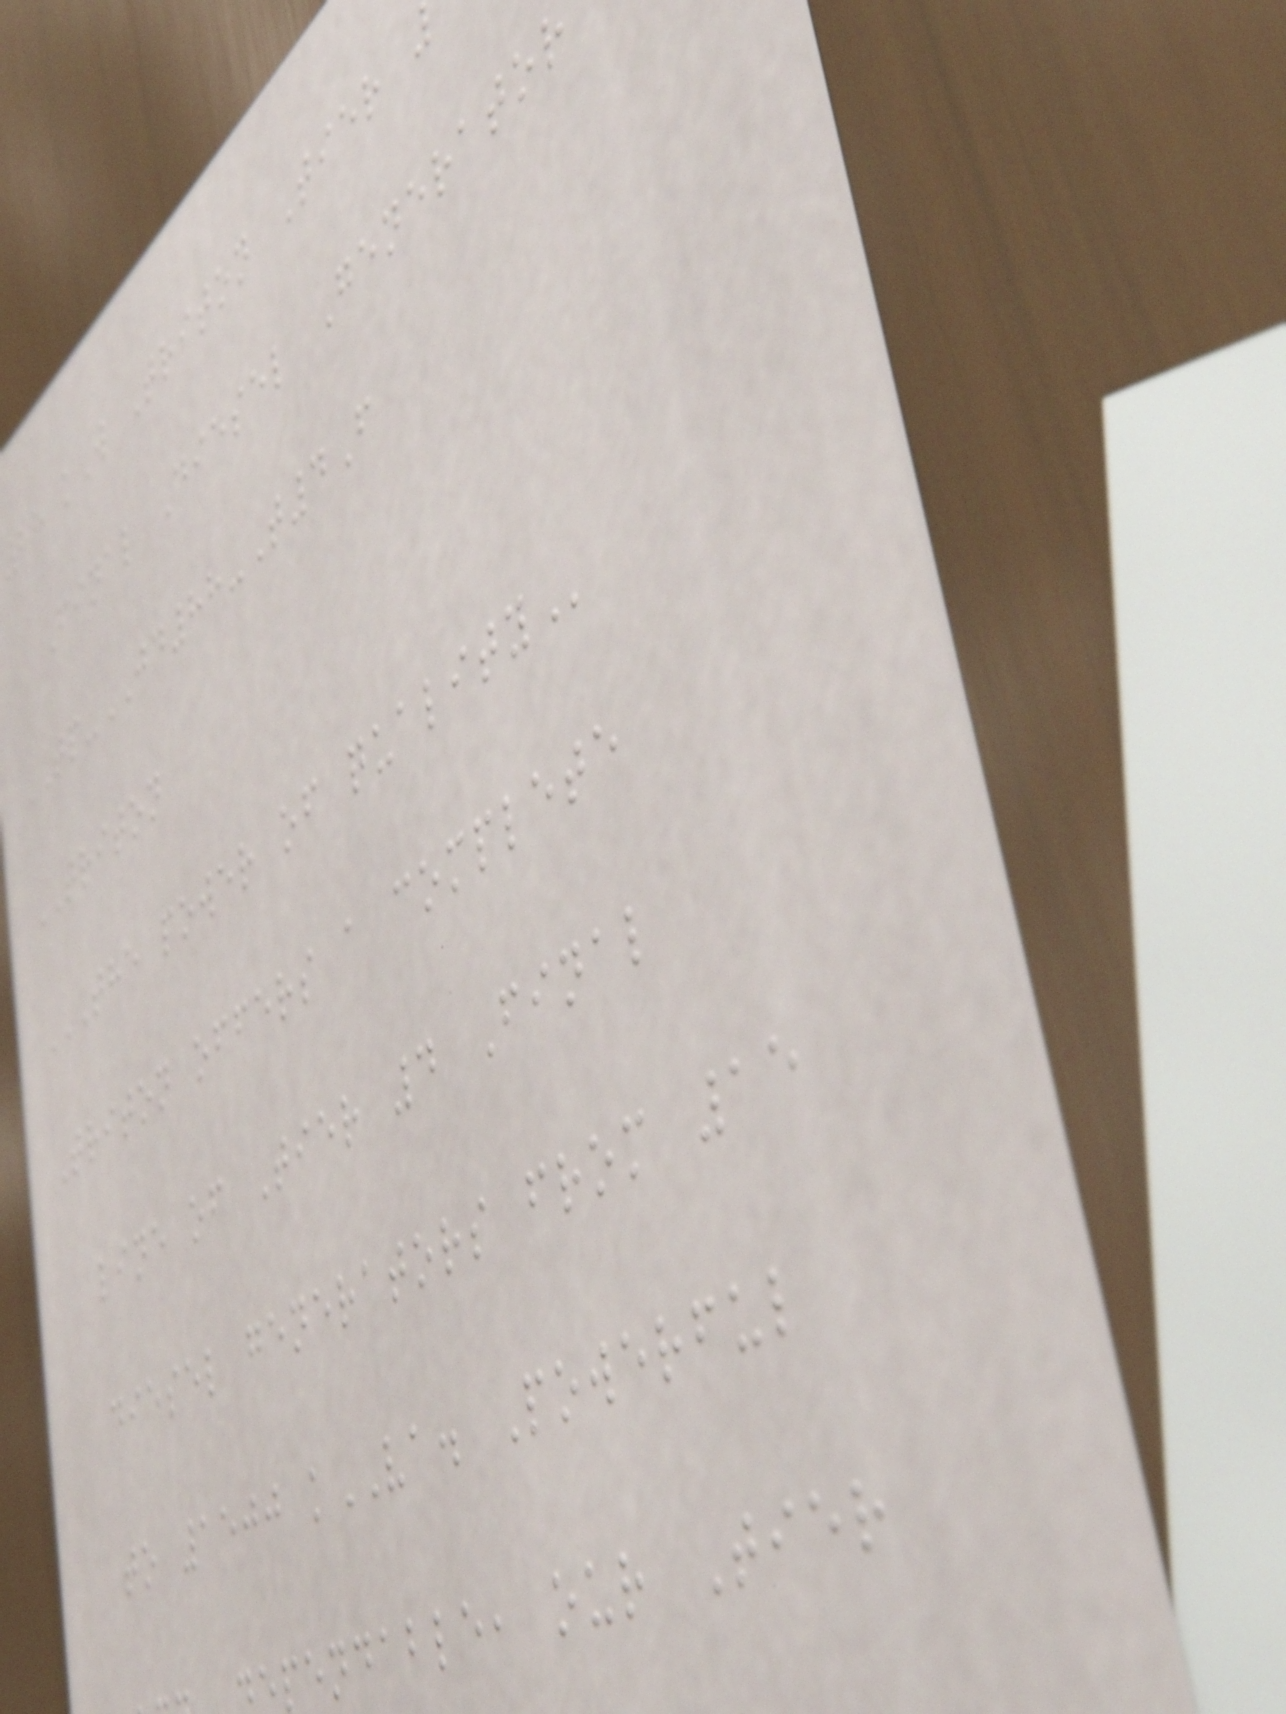88 kW Triton Tier
Final Diesel Generator
TP-JD88-T4F
TRITON
THE POWER OF QUALITY
Triton offers a complete
line of Tier 4 Final
diesel generators from 15
to 1500 kVA. Powerful
pendable, our Tier
